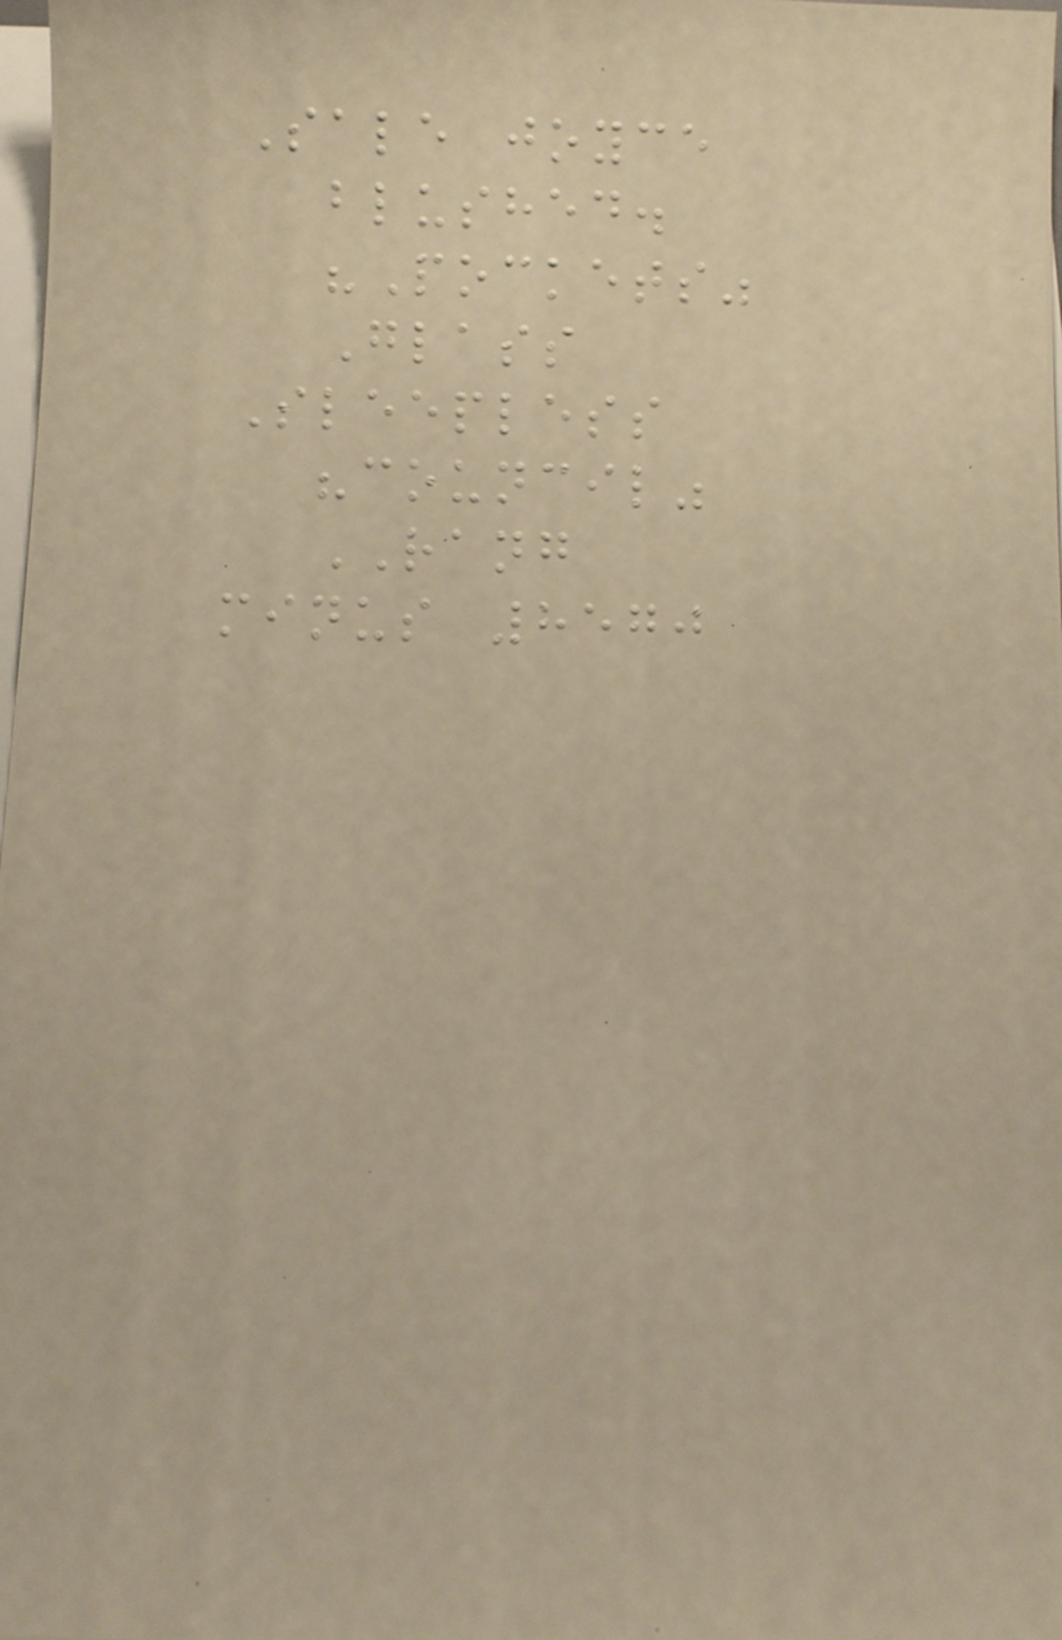Sale joyce
blushed.
"Pockets"
Glass
Sleepless
"council"
RANG
minus 8570
